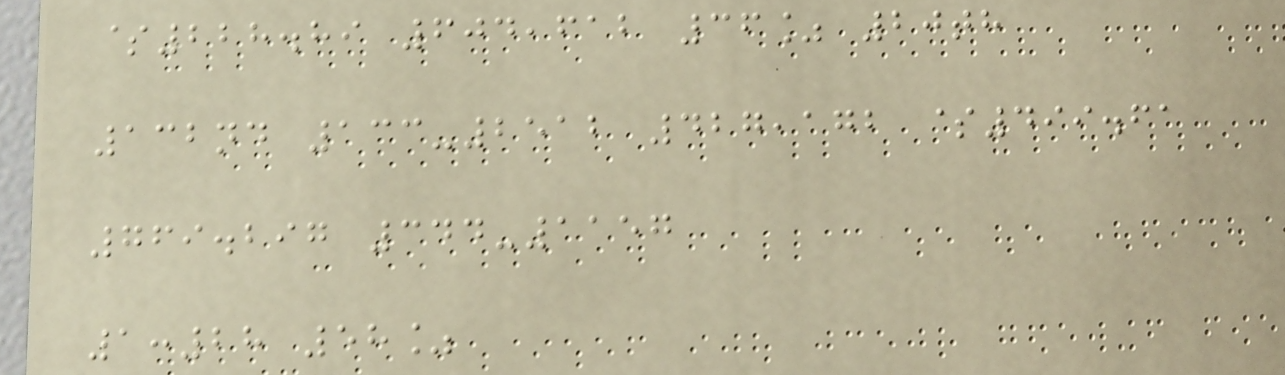$228.89 604,612 36% 20th
132nd 133-2512 427,172 $499.61
769.297 344-1157
1:28 58%
